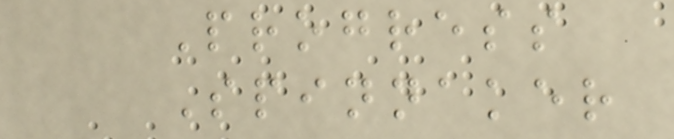Progress
Spinnaker
